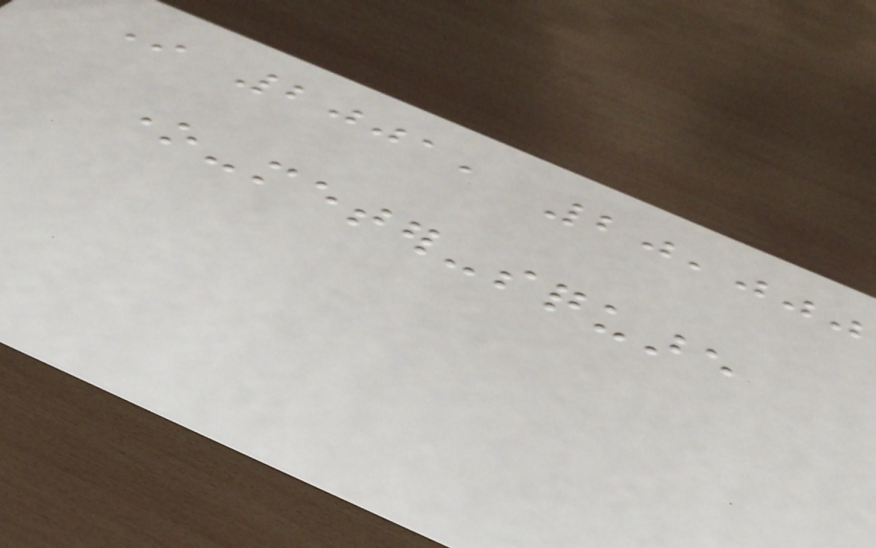In 2001, 20,000
one-meter-square
